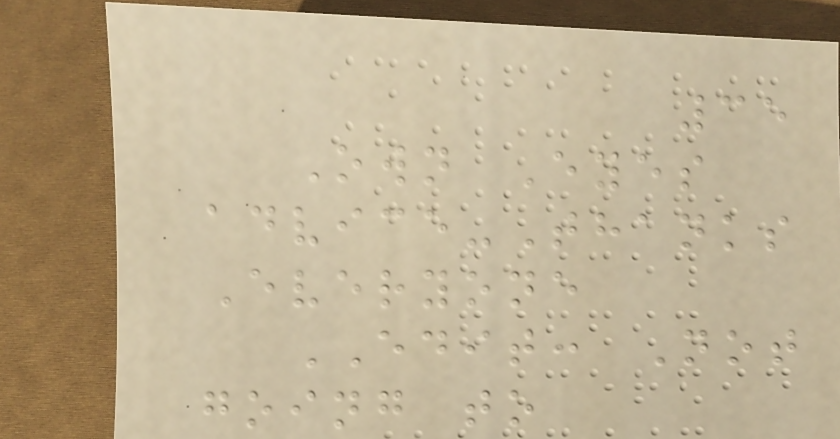35
Own Eyes
advice-Thanks
Everyone
EDIT: Not
going to
